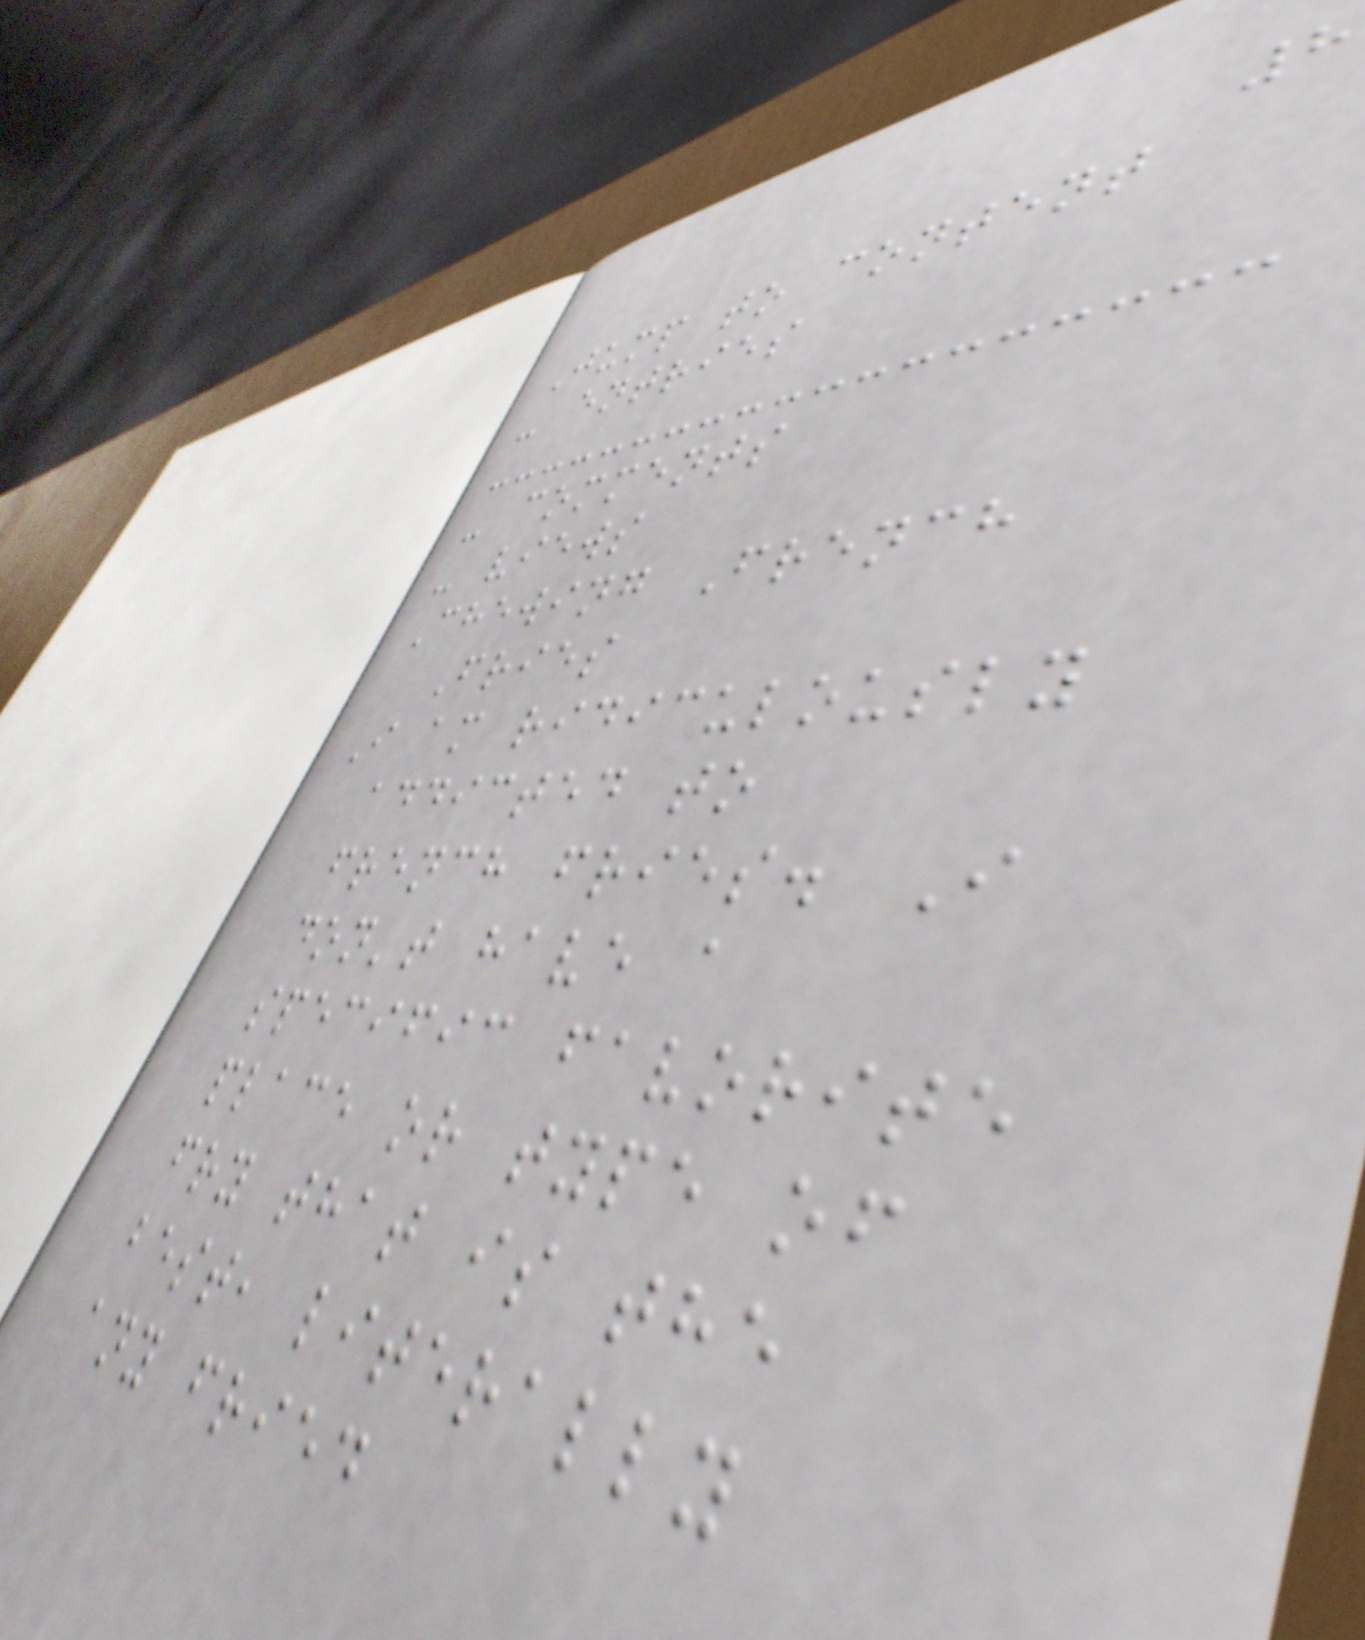8
Jump to content
- entries
- comments
- views
Chewing French
Fries
I am ridiculously
addicted to
french fries. I
don't have a
specific favorite
place or type of
fry that is the
best, literally
any fried
